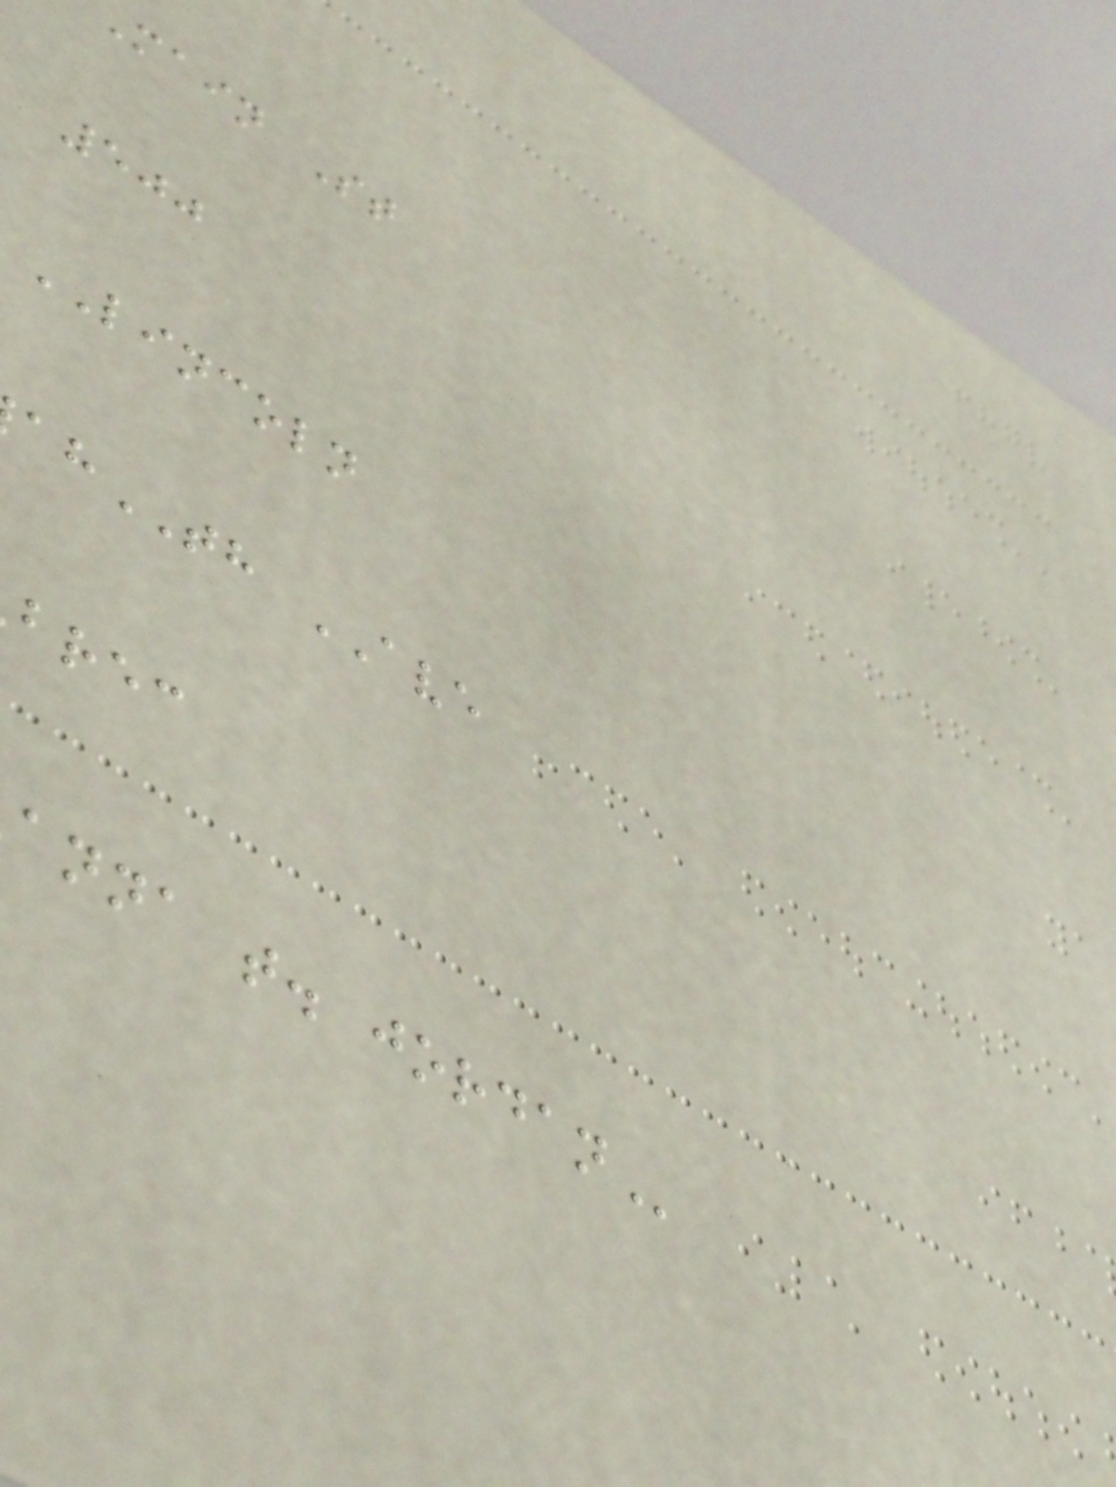main St
500
LINCOLN
TH AVE
brec
anna t.
